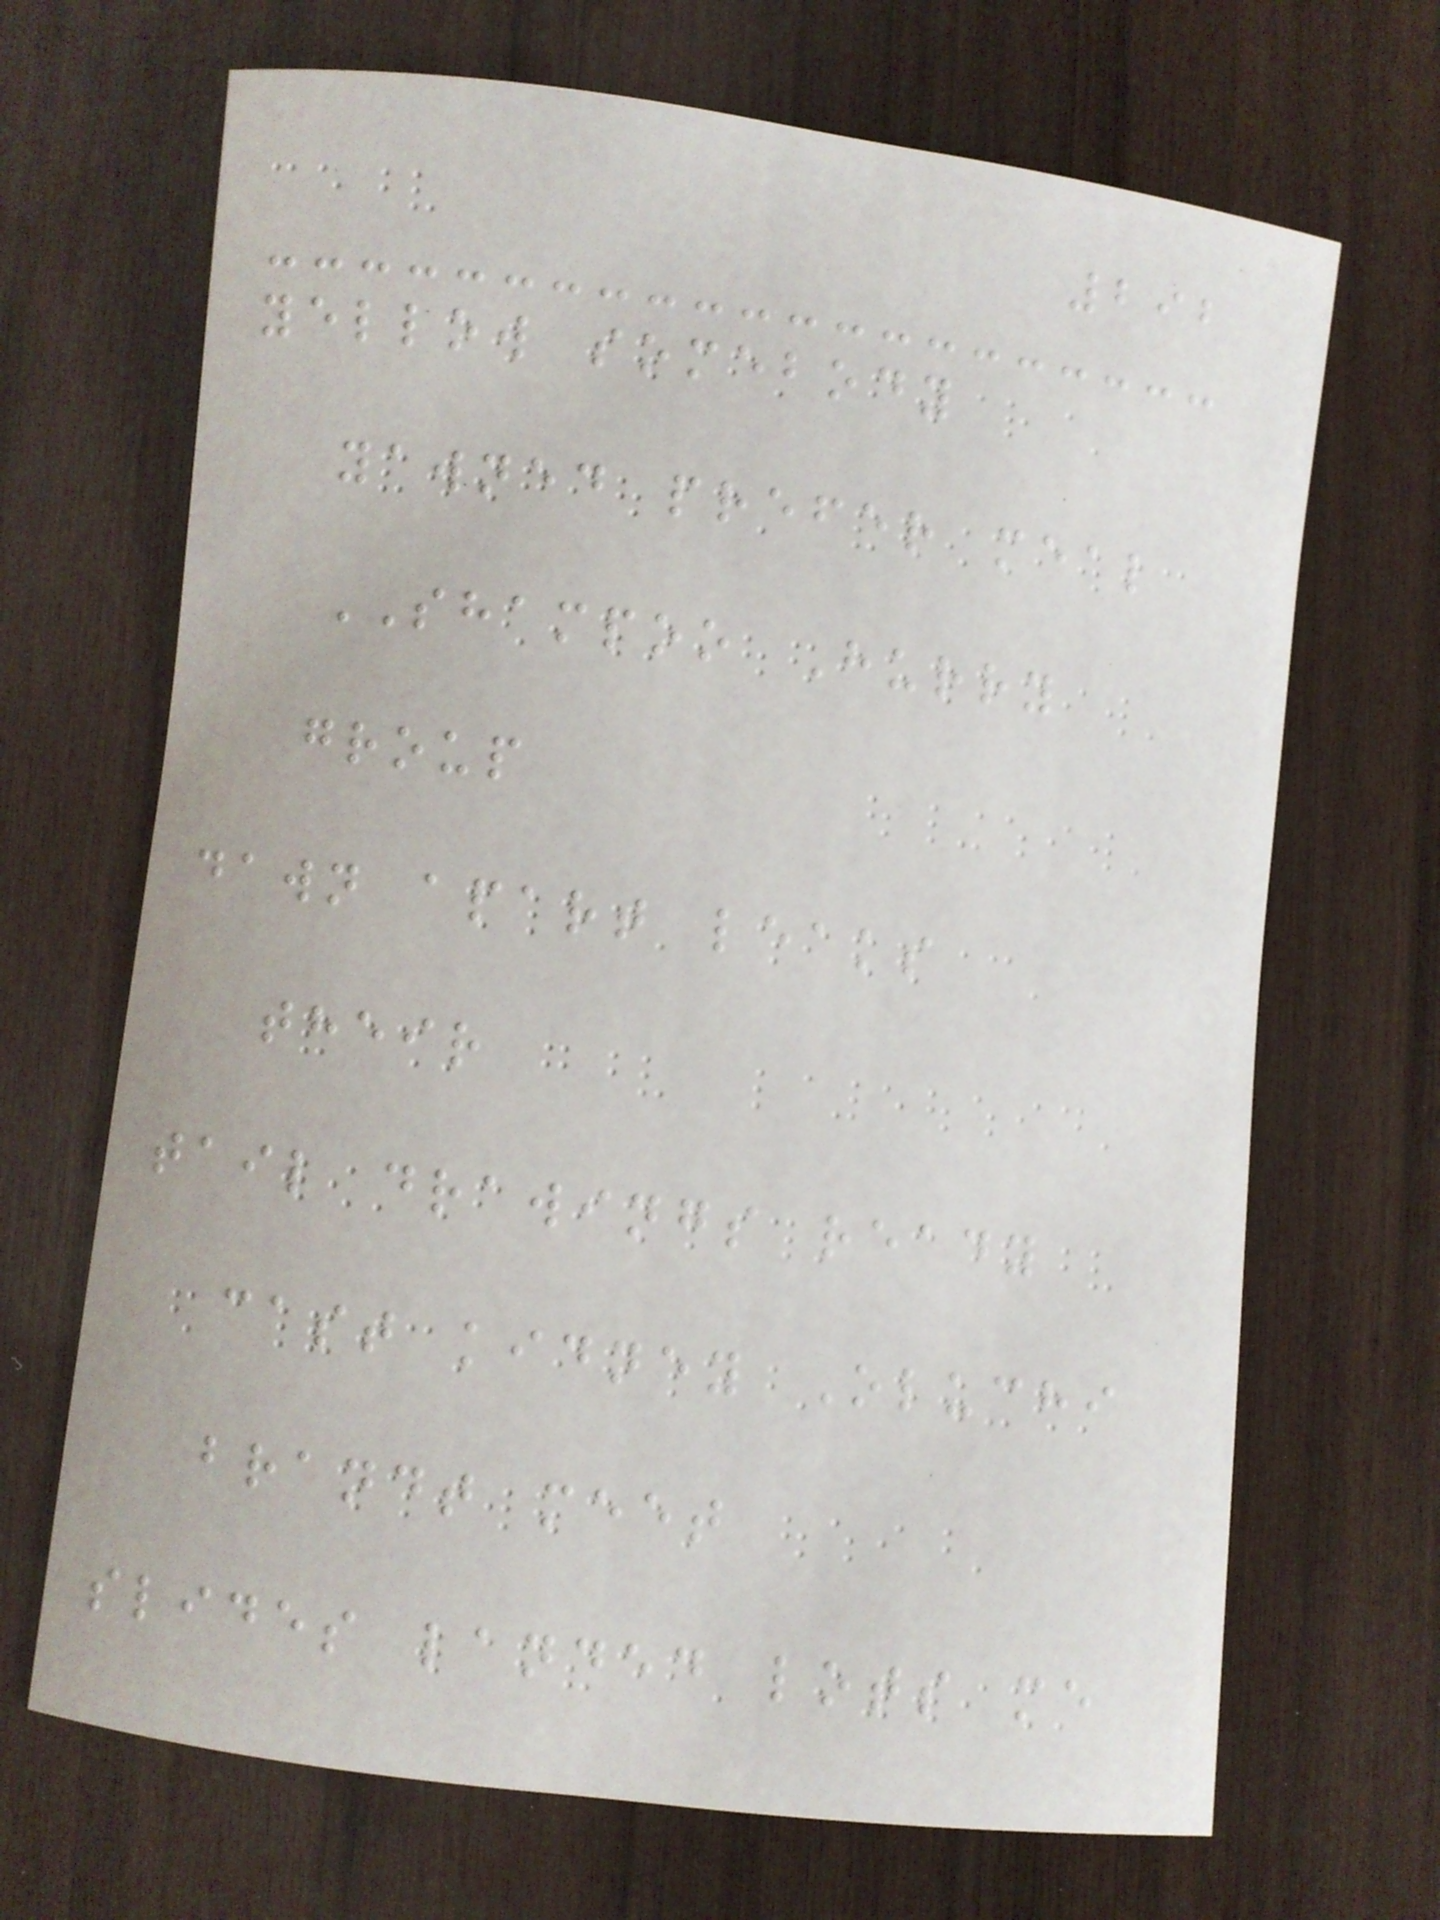292
yellow somebody
yawned prefer meal
SHAMPOO Hurry
group
dawn apart leaks
their
tail drawings ready
cast kidney Oluchi
brandt meet
slides landed lots me
